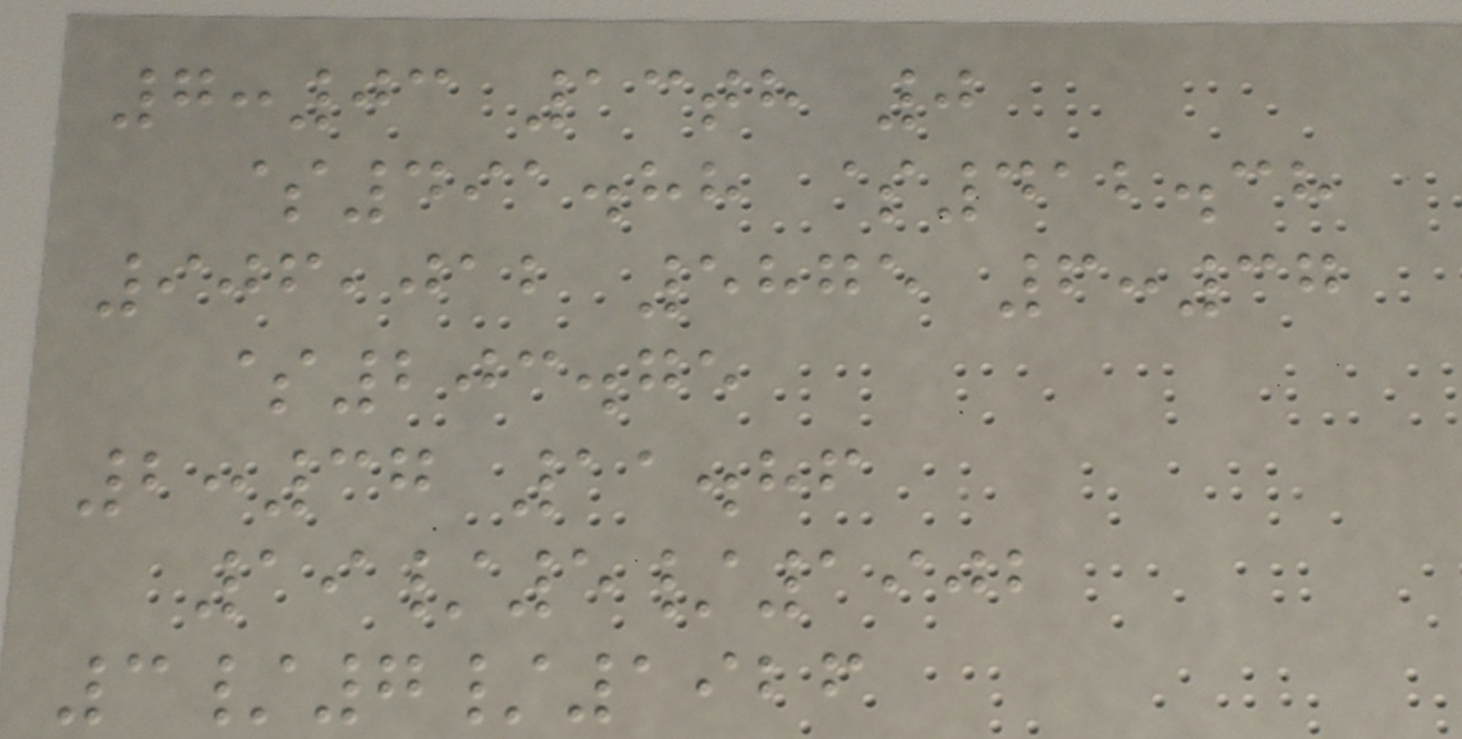7:03 13th 0
$491.88 $412.38
906,012 5875 6:37
$203.75
2:37 11.86
19/5/1902
3/7/1926
